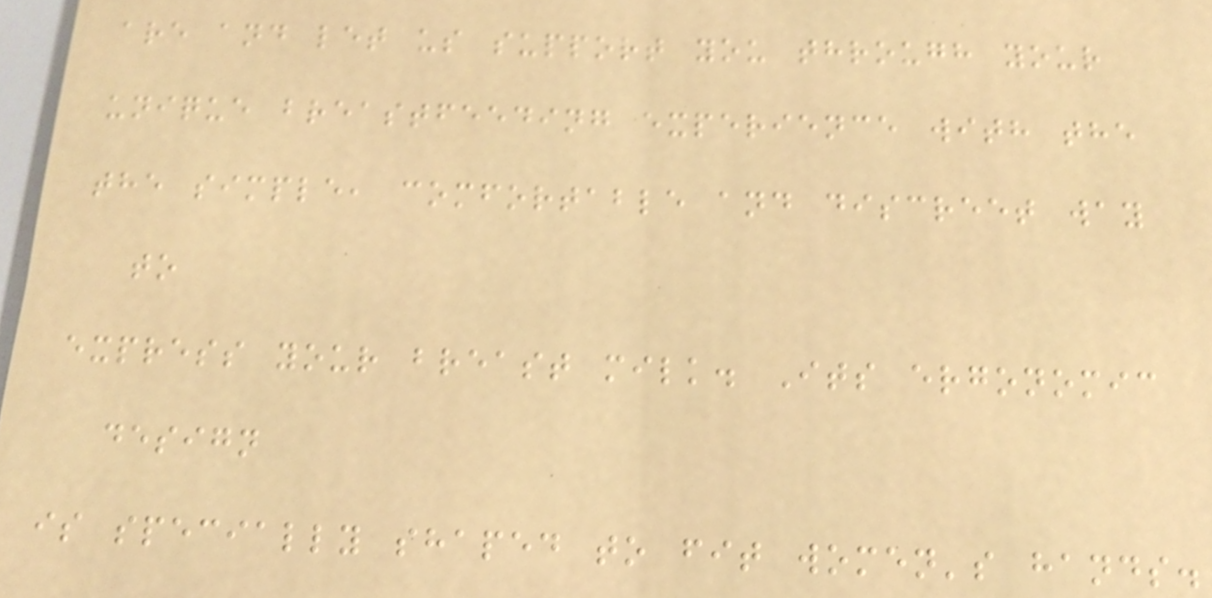are and let us support you through your
unique breastfeeding experience with the
the simple, comfortable and discreet way
to
express your breast milk. Its ergonomic
design
is specially shaped to fit women's hands.
